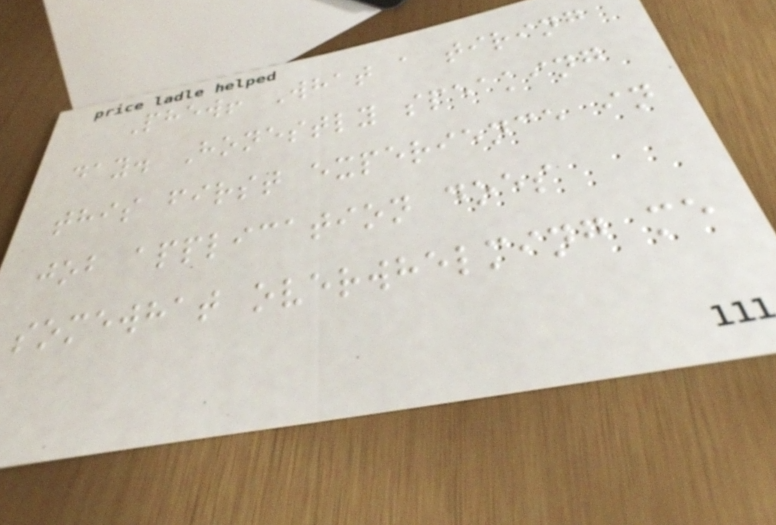Phew! What a tiring
day. Honestly speaking
this first experience in
job application does
somewhat overwhelming me
